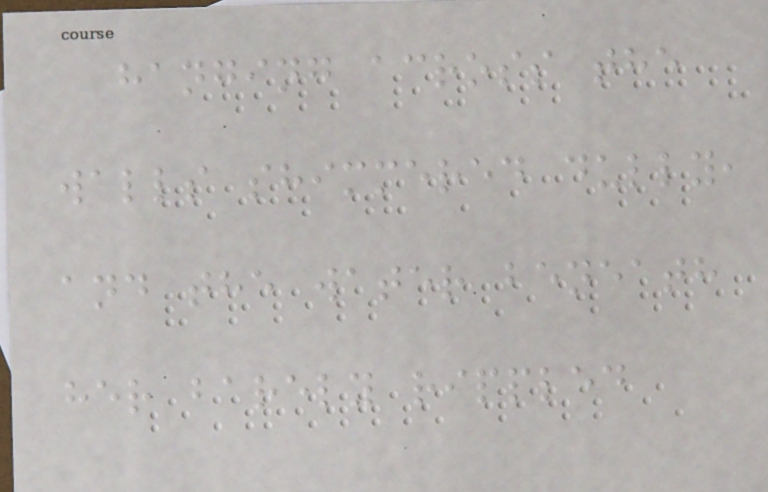hanging across the
walls shimmered dully,
and the water beneath
her barely rippled
